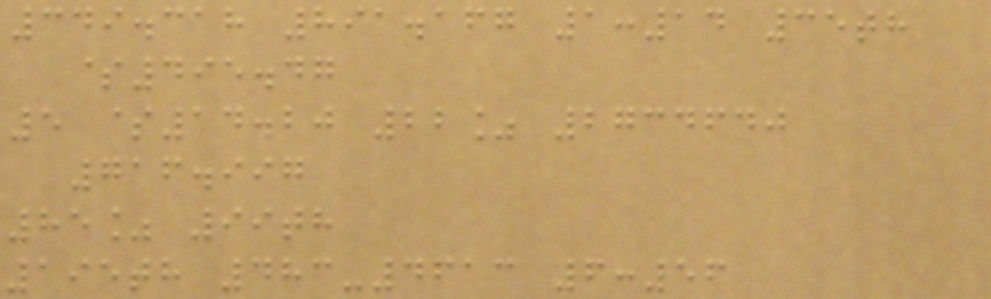349.318 891.167 1:14 35th
$495.47
5 $14.20 22% 2734640
716.997
85% 99th
195th 483-4613 6:56
